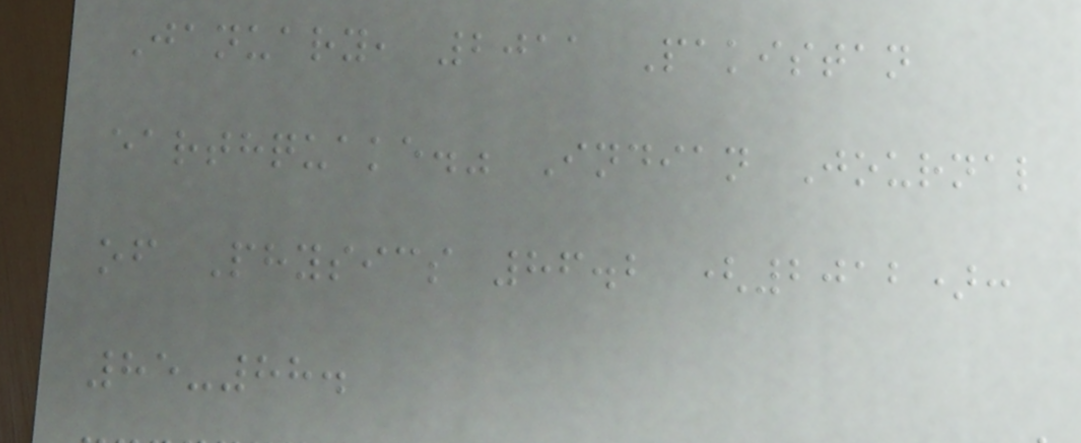January, 2011 Pakistan
earthquake." Indian Journal
of Physics 86.2 (2012):
85-88.
